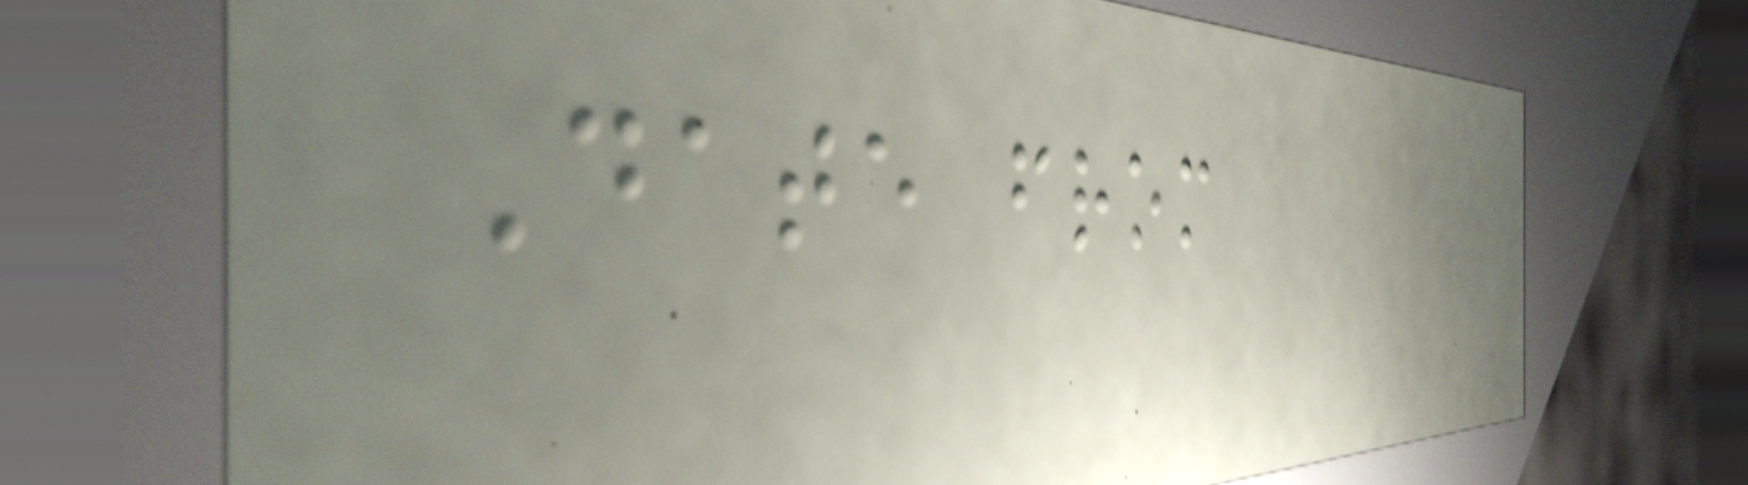Date from
